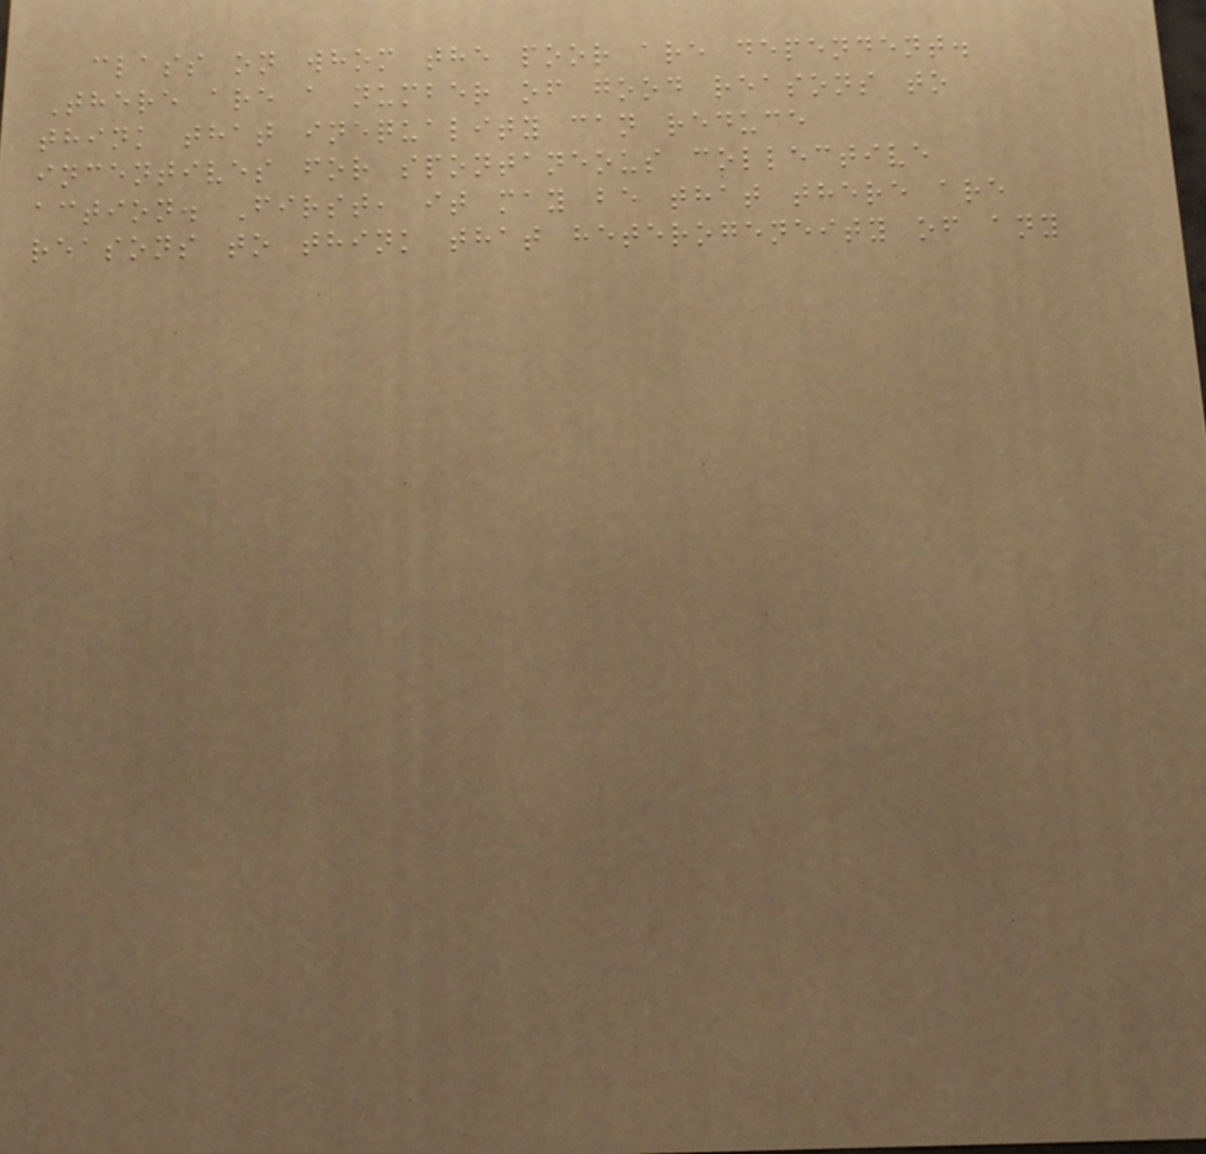class on whom the poor are dependent.
There are a number of good reasons to
think that inequality can reduce
incentives for spontaneous collective
action. First, it may be that there are
reasons to think that heterogeneity of any
